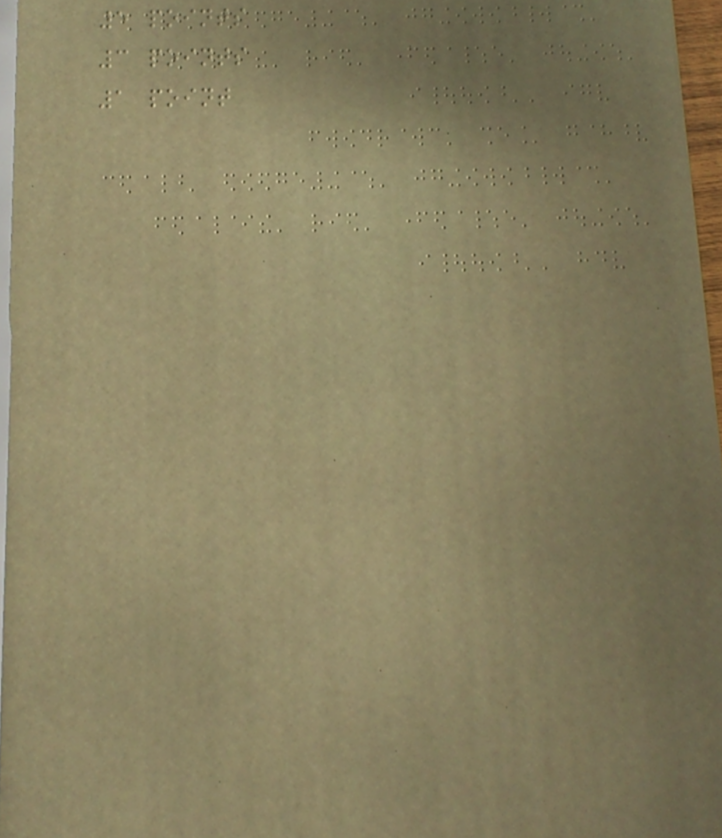5 points
3 points
1 point
